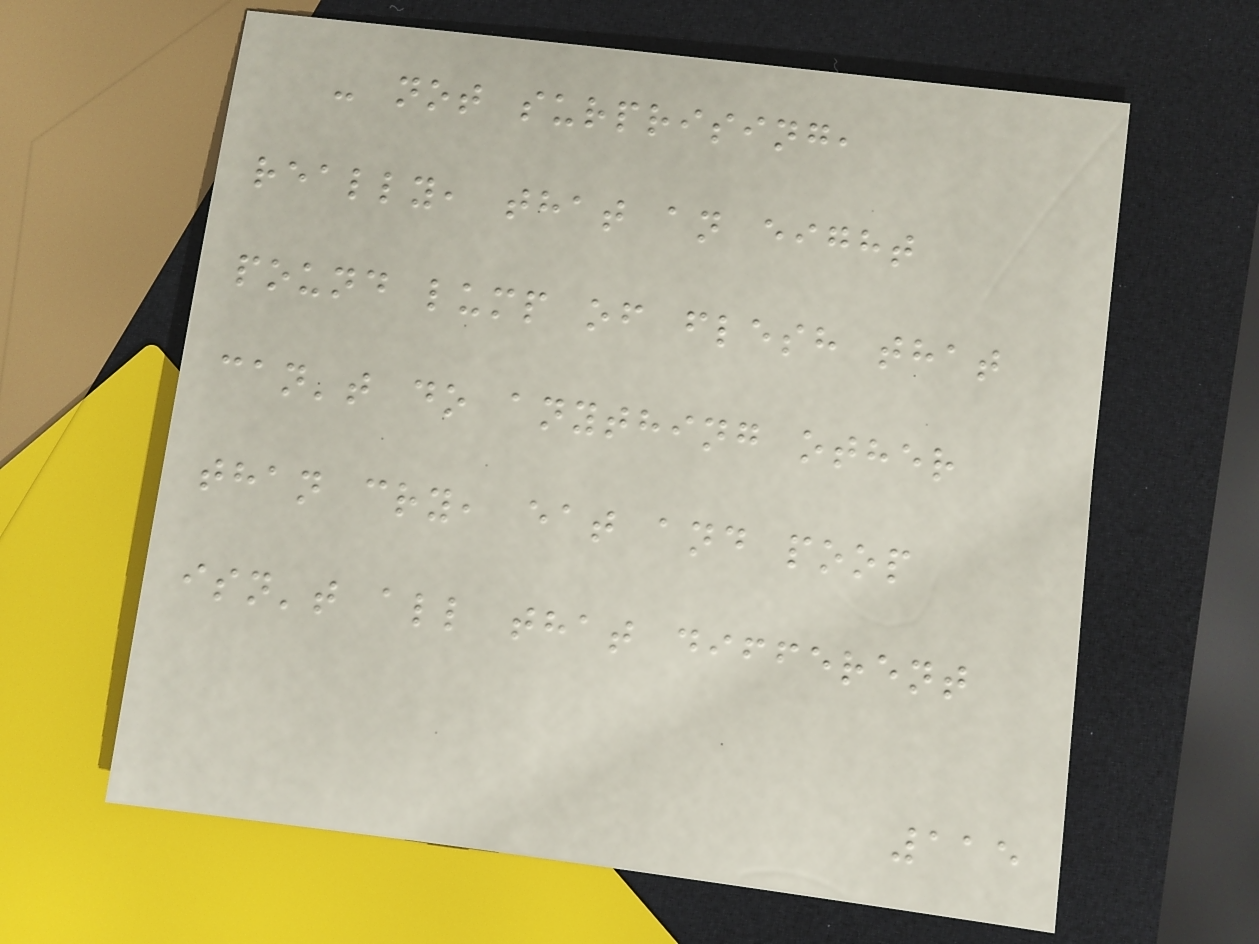- not surprising,
really, that an eight
pound lump of flesh that
can't do anything other
than cry, eat and poop
isn't all that different
115
